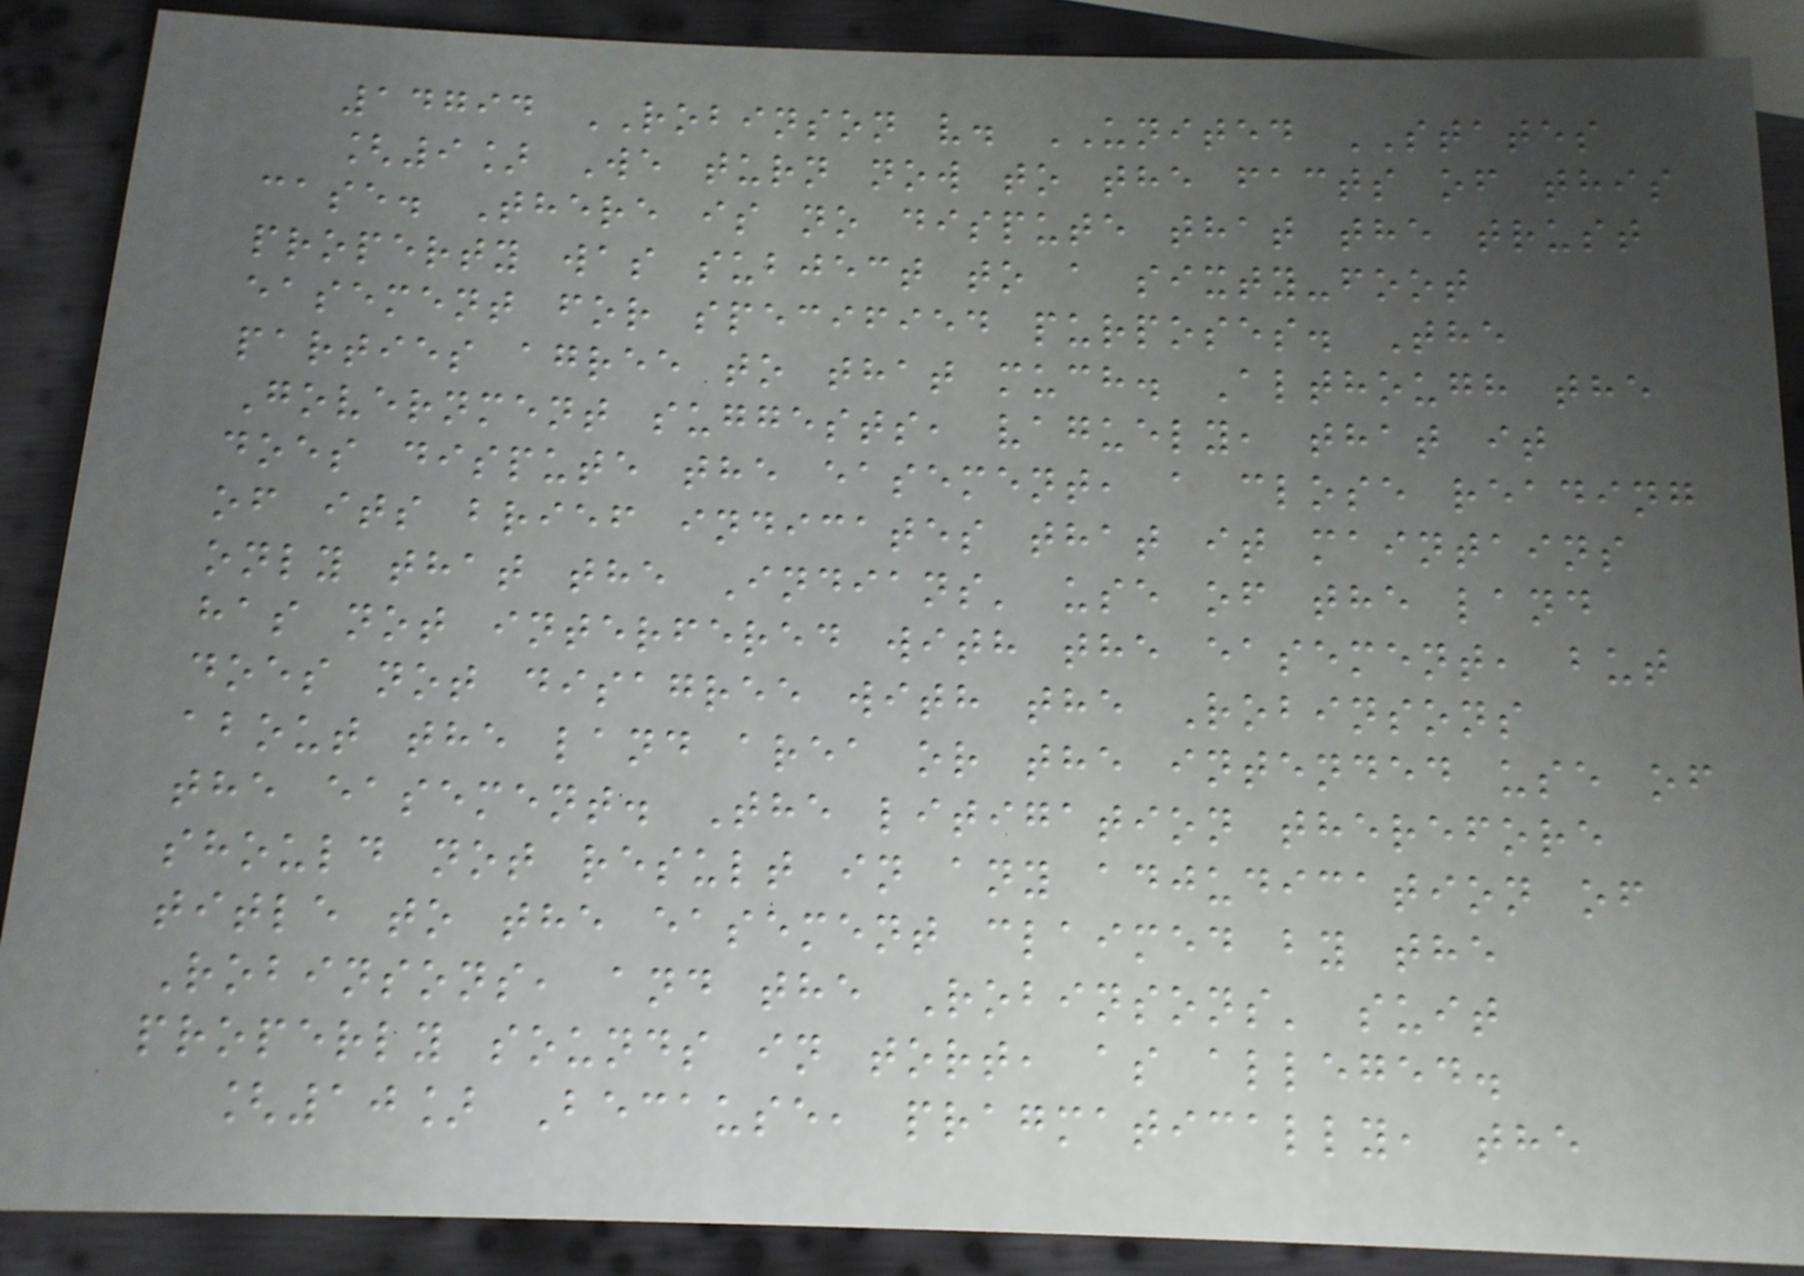14794 ROBINSON v. UNITED STATES
[9] We turn now to the facts of this
case. There is no dispute that the trust
property was subject to a sixty-foot
easement for specified purposes. The
parties agree to that much. Although the
Government suggests, vaguely, that it
does dispute the easement, a close reading
of its brief indicates that it maintains
only that the Indians' use of the land
has not interfered with the easement, but
does not disagree with the Robinsons
about the land area or the intended use of
the easement. The litigation therefore
should not result in any adjudication of
title to the easement claimed by the
Robinsons, and the Robinsons' suit
properly sounds in tort, as alleged.
[10] Because, pragmatically, the
